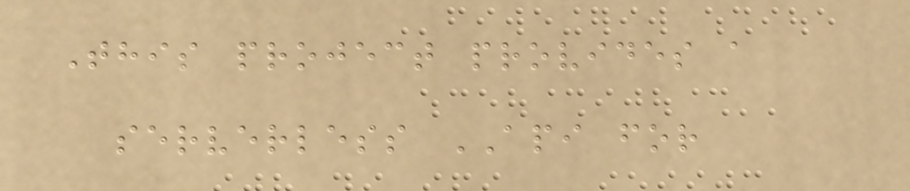This project provides a
serverless API for
